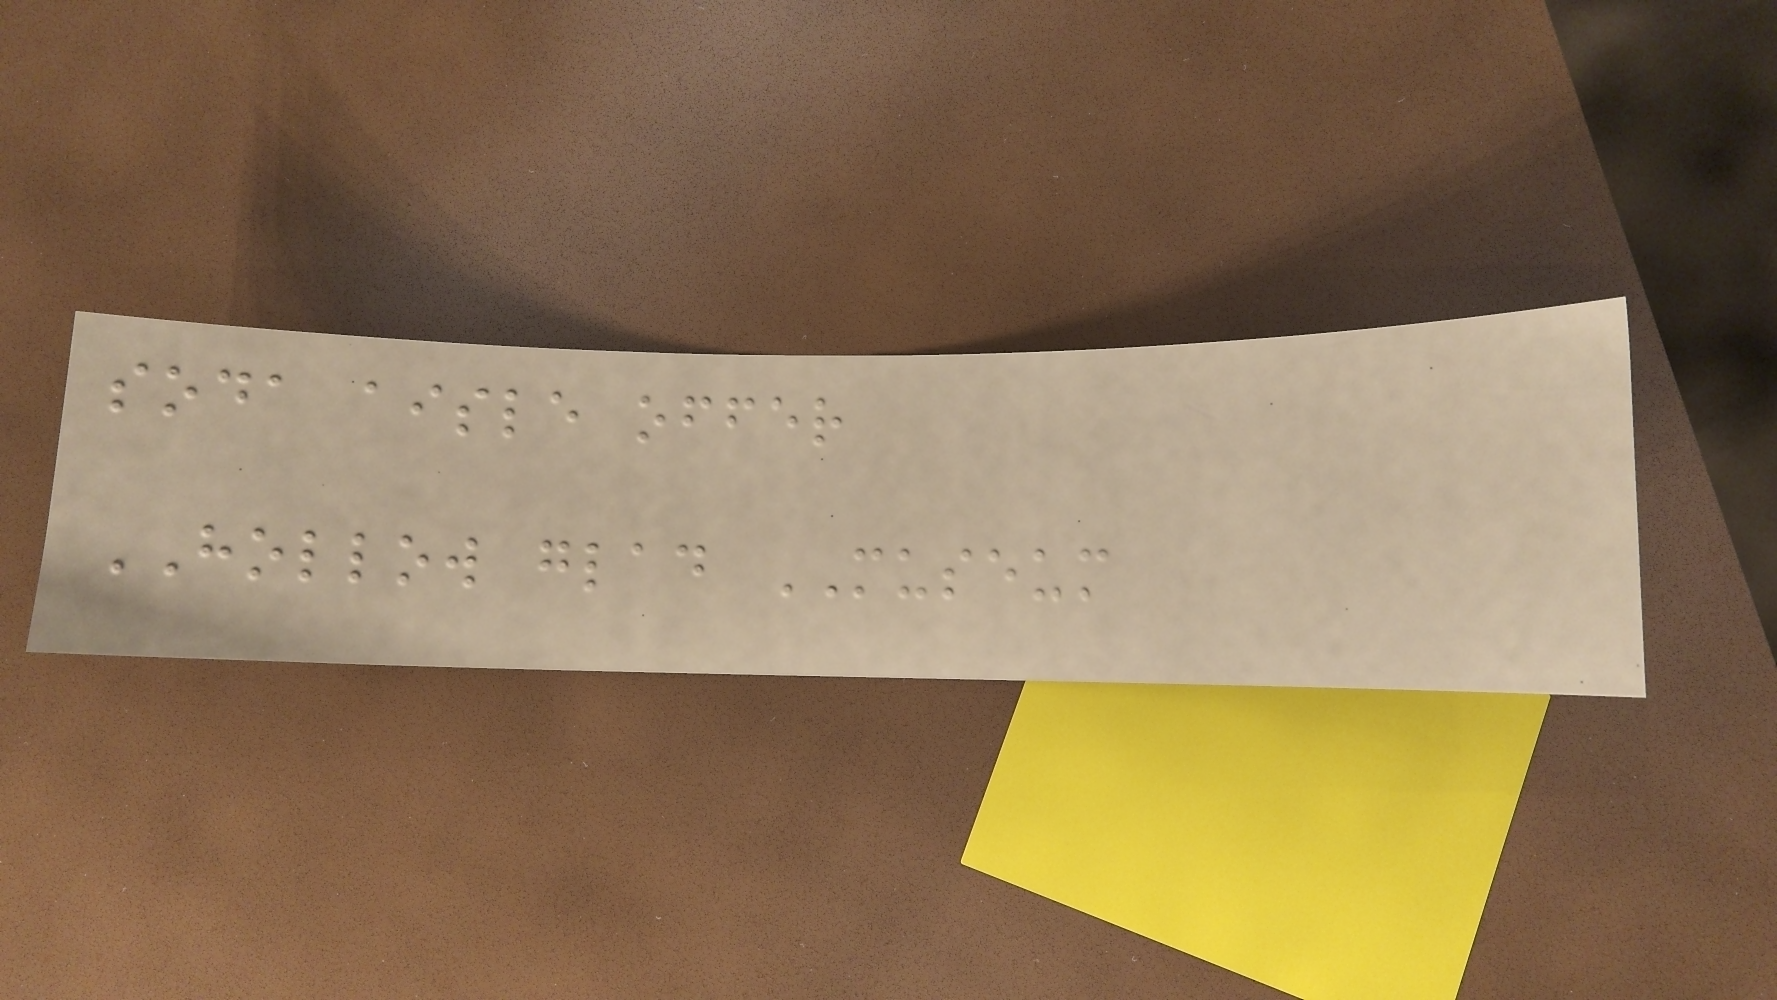soda aisle offer
HOLLOW glad MUSEUM
